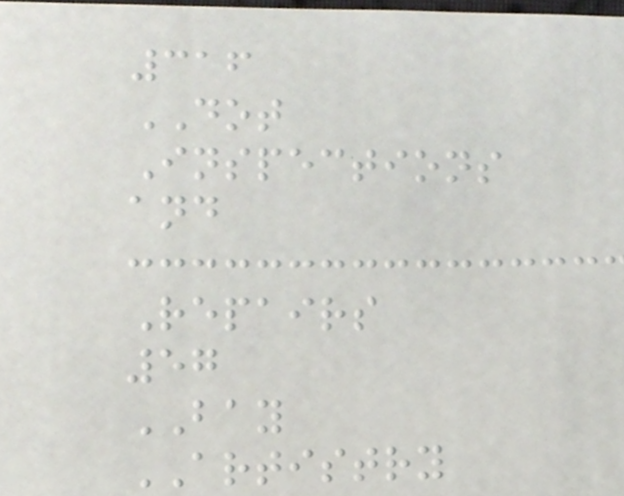316
DOT
Inspections
and
Repairs
57
BAY
ARTISTRY
